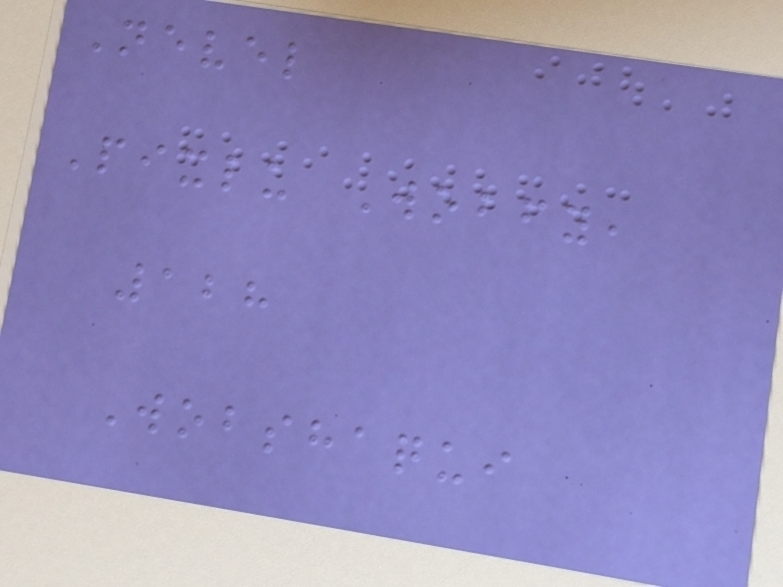Nevel
Pixlu Wobfy,
128
Wobshaqui
